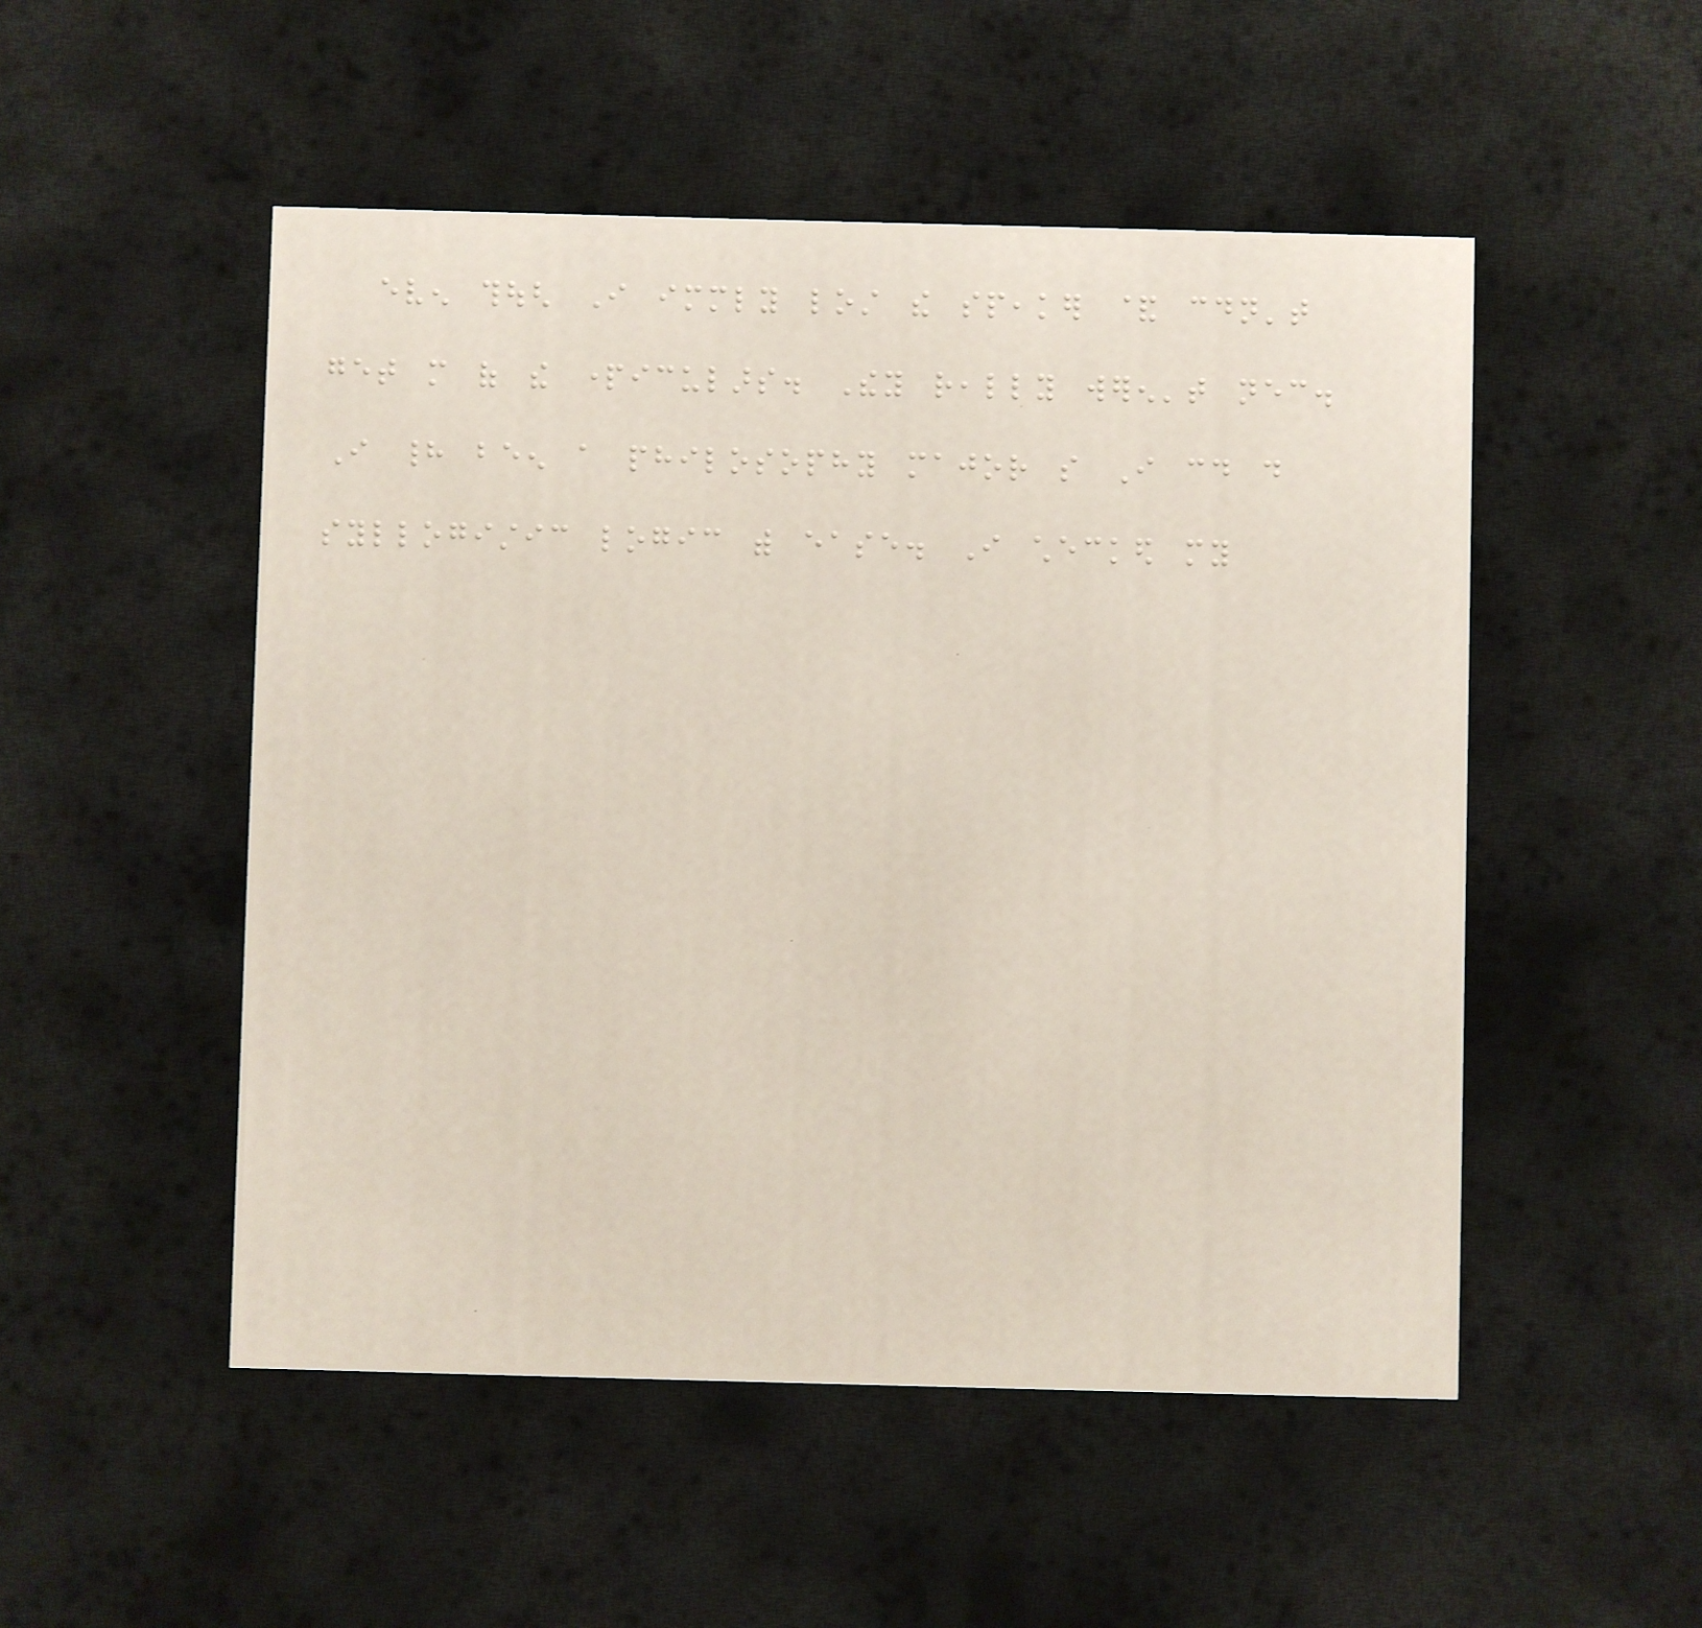even though I immediately lost the speaker & couldn't
get more of the particulars. They really weren't necessary.
I had been a philosophy major so I could do
syllogistic logic with ease. I checked my
